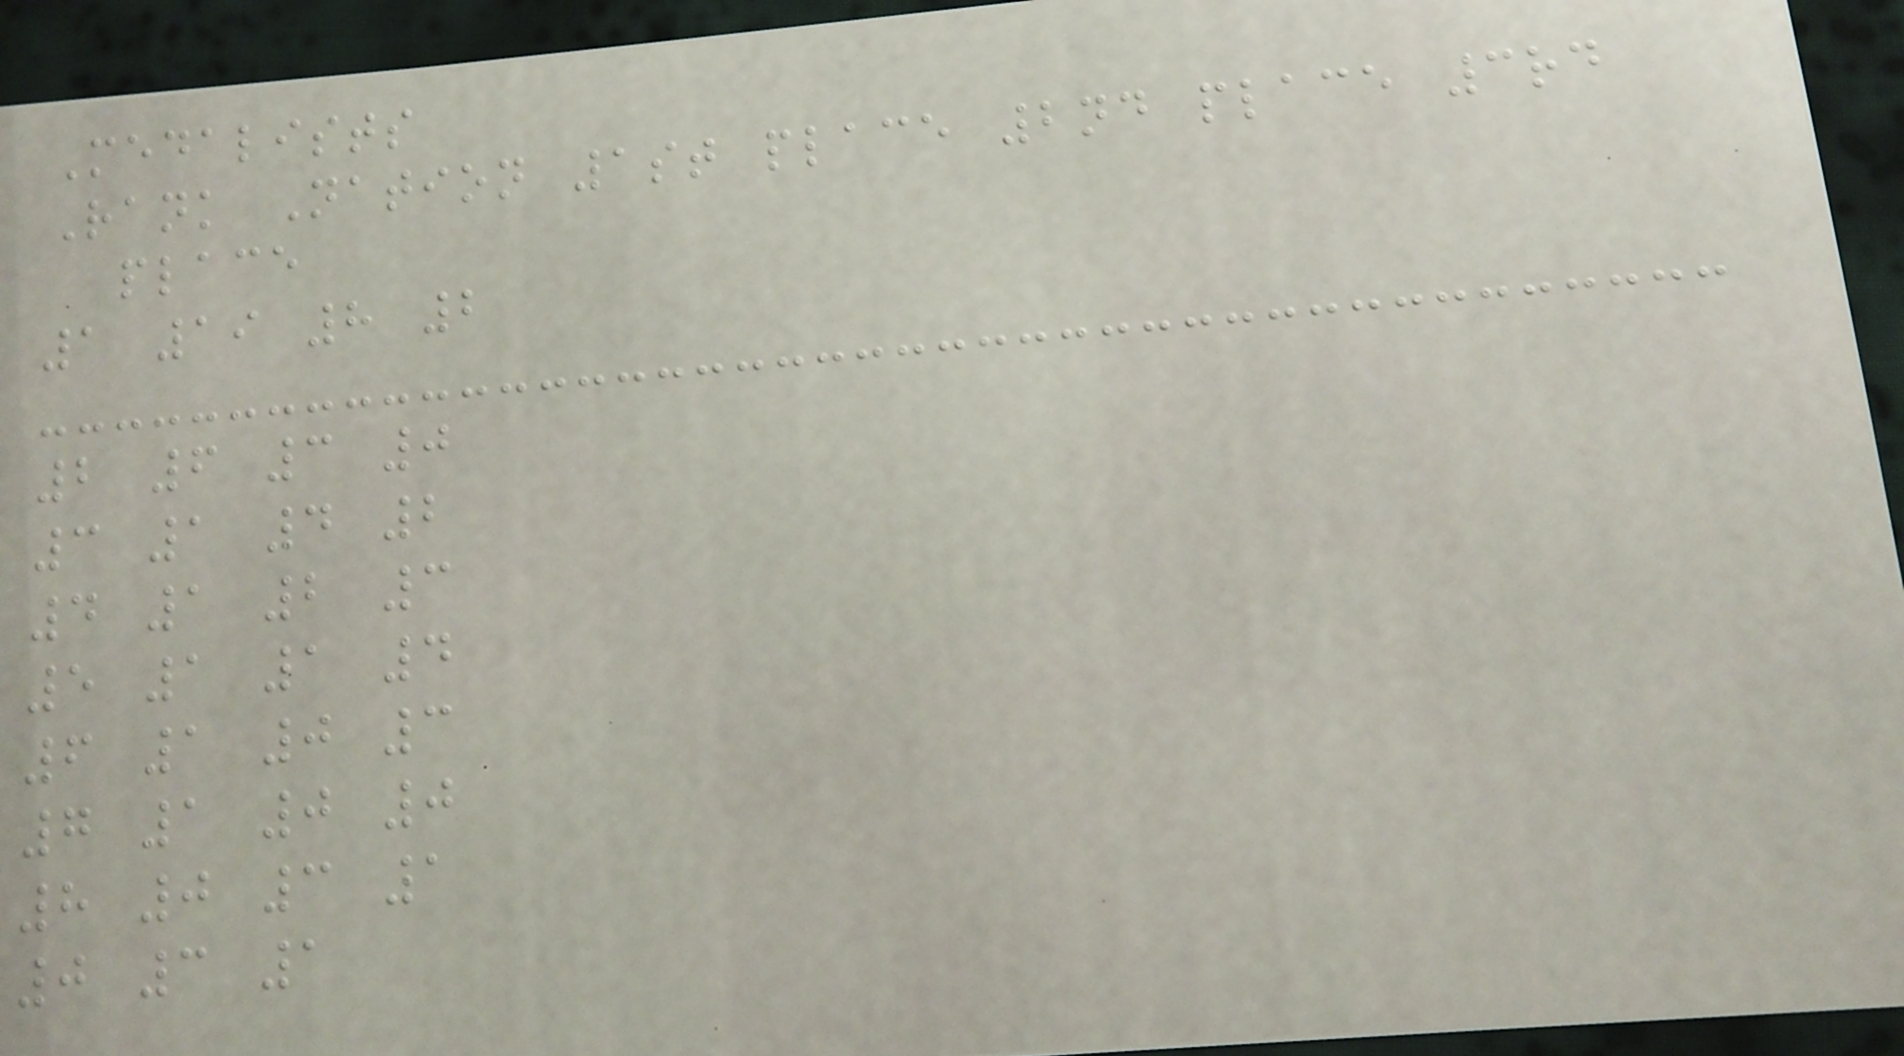Medalists
Rank Nation 1st place 2nd place 3rd
place
1 19 8 2
2 6 3 0
3 1 4 2
4 1 2 3
5 1 1 4
6 1 0 3
7 1 0 0
8 0 3 1
0 3 1
